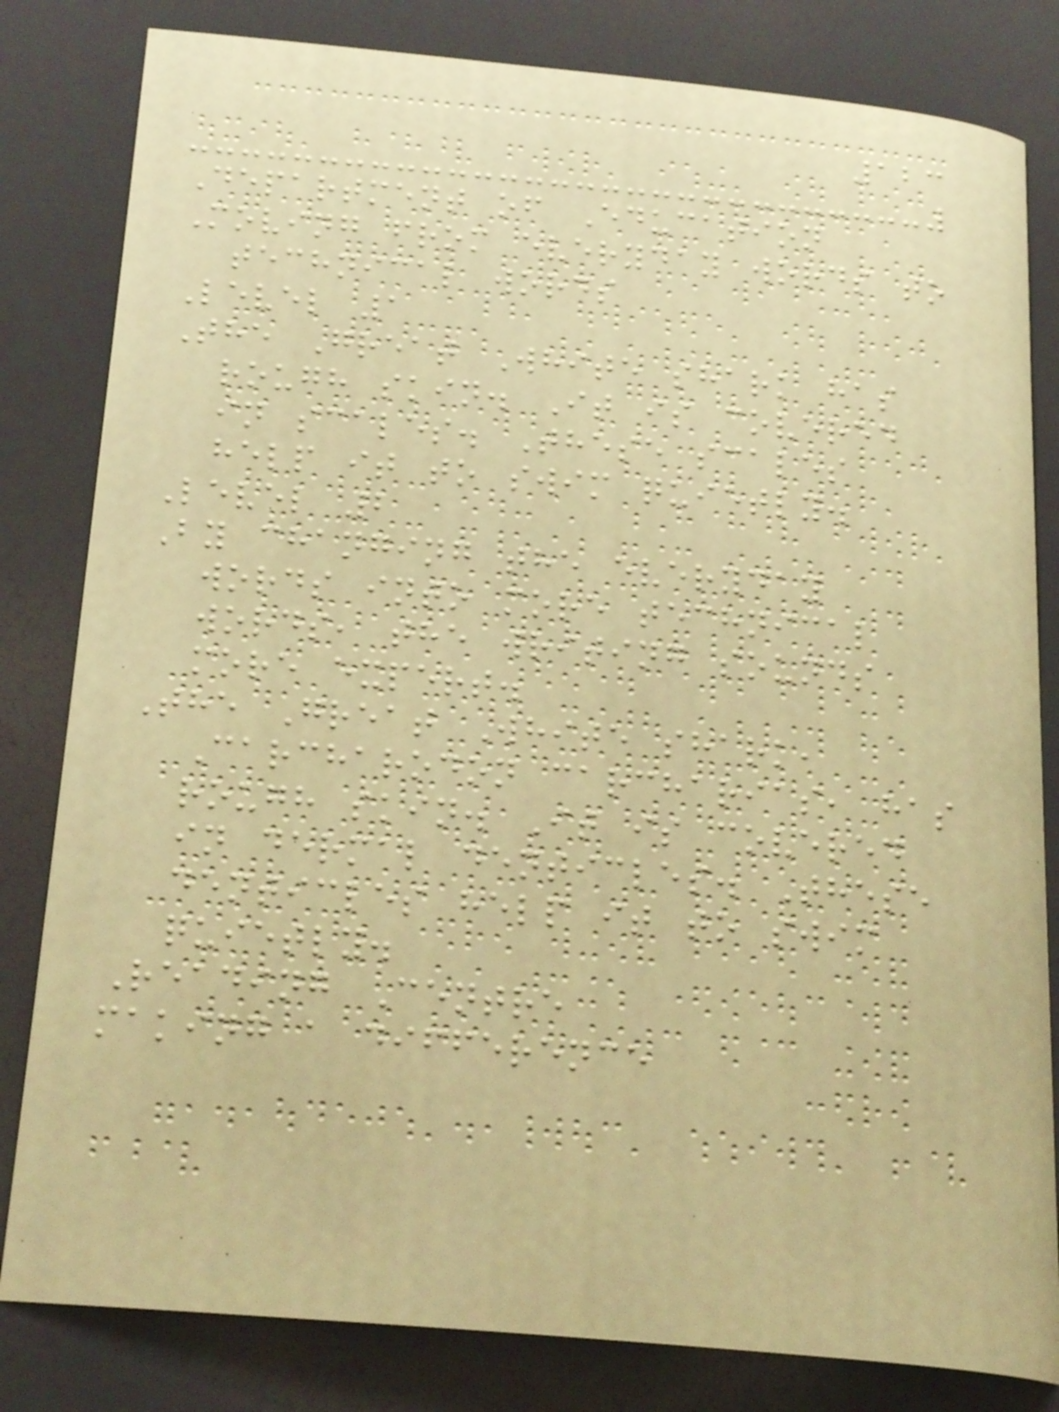123
Department of Education
Moving from everyday words to
technical words
Level 1
The Great White shark has
rough skin. It is covered
in scales. These scales
help it to swim quietly.
Level 2
By changing the everyday
words into more technical
words, the writing sounds
more expert.
The Great White shark,
Carcharodon carcharias, has
rough skin. It is covered
in dermal denticles. These
denticles help it to swim
quietly.
Reading Centre
making a difference
